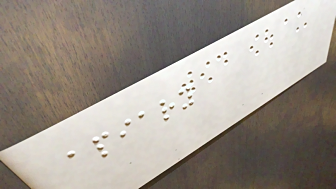apiary
